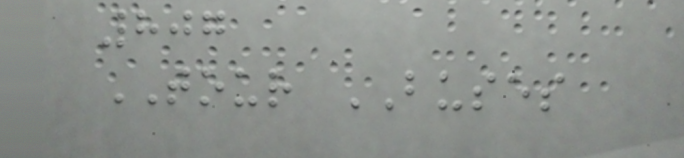807
TOUR BUSES
